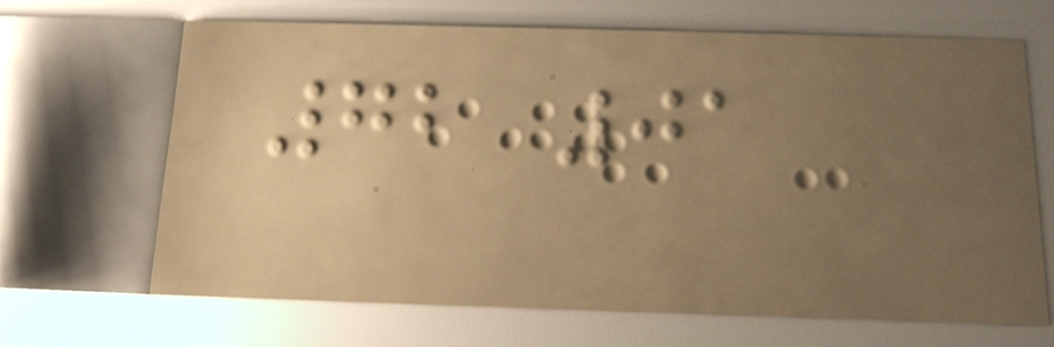72 01
